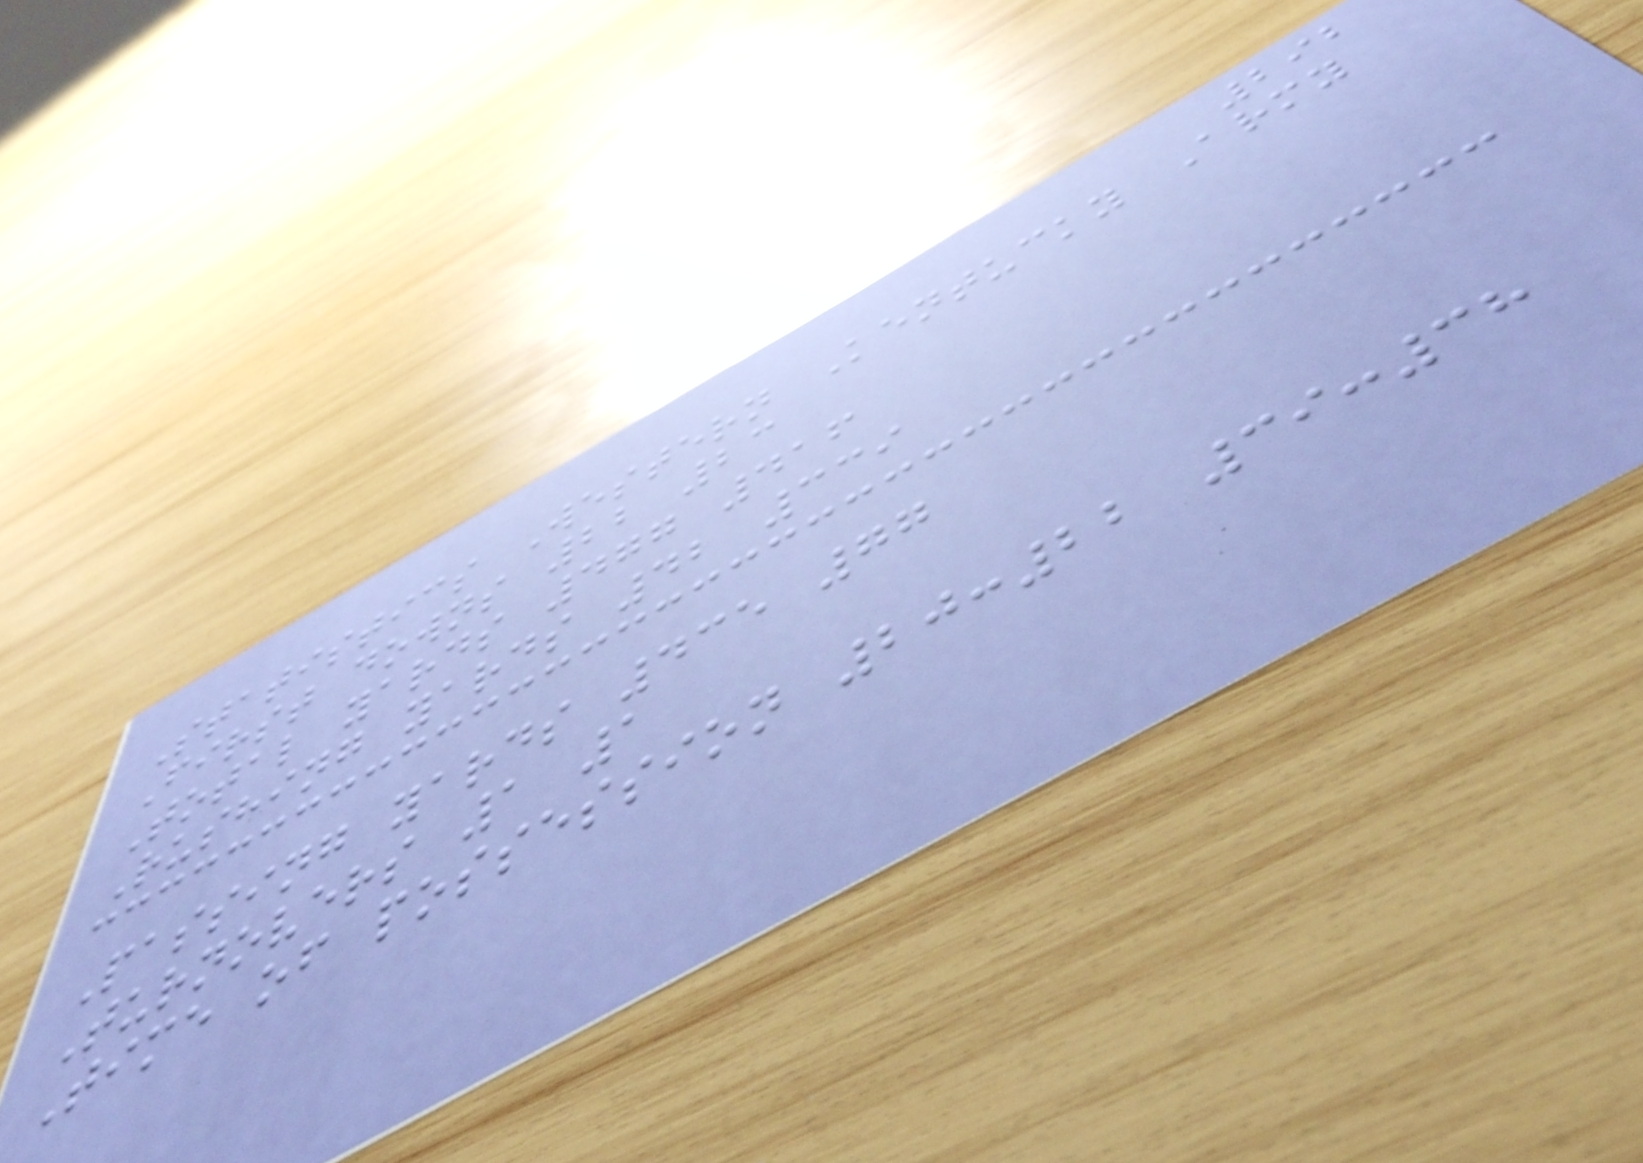292
Statistics Western Kentucky Army
First downs 22 23
Total yards 477 416
Rushing yards 42 339
Passing yards 435 77
Turnovers 1 1
Time of possession 20:22 39:38
